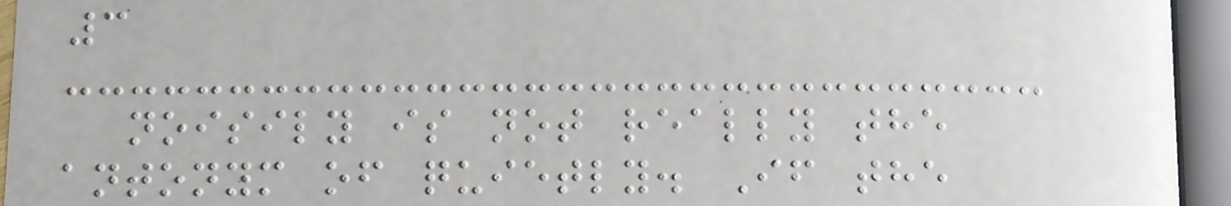3
noisily is not really the
antonym of quietly. If the
